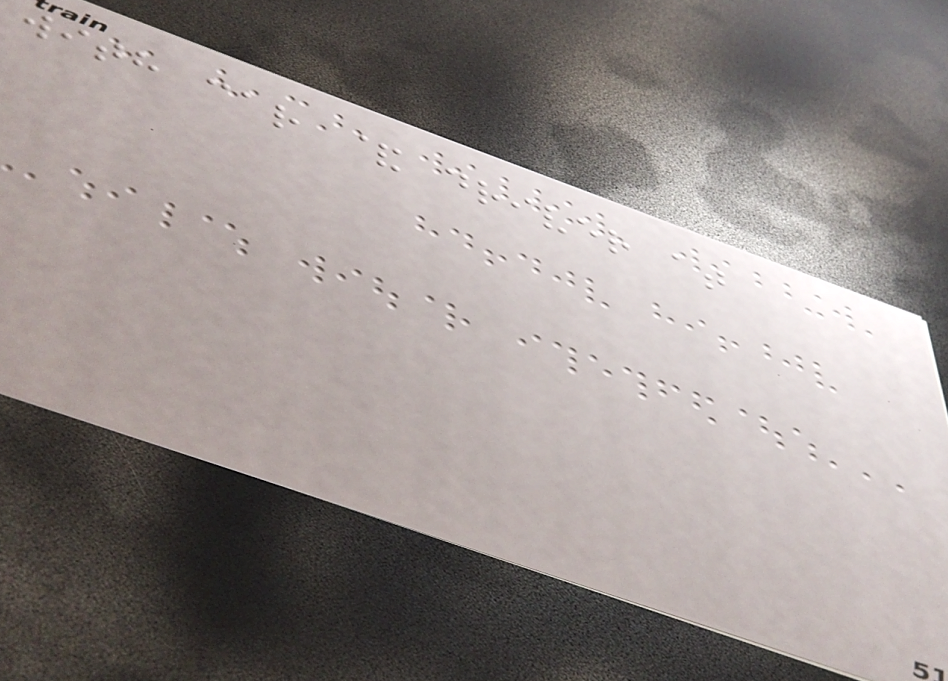with car & driver at
